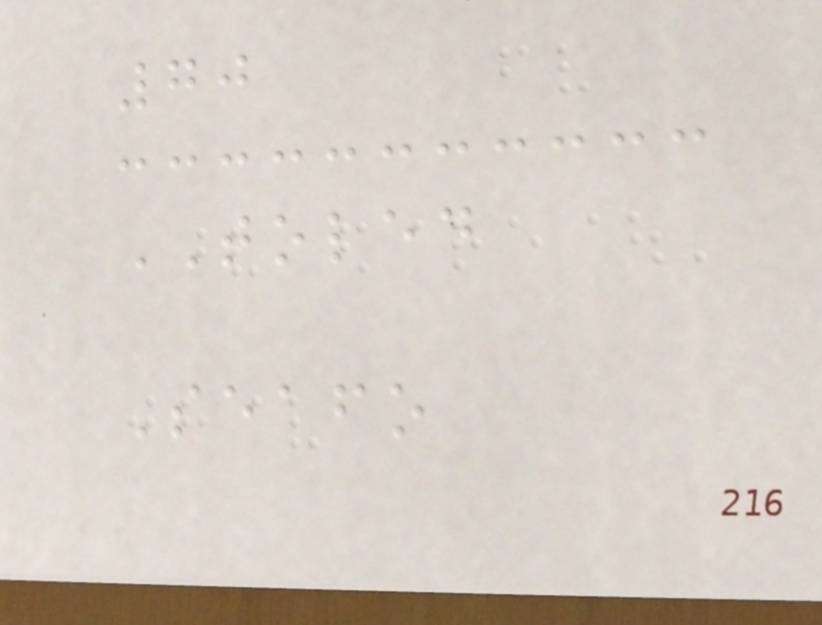70
TOLED
Seafo
